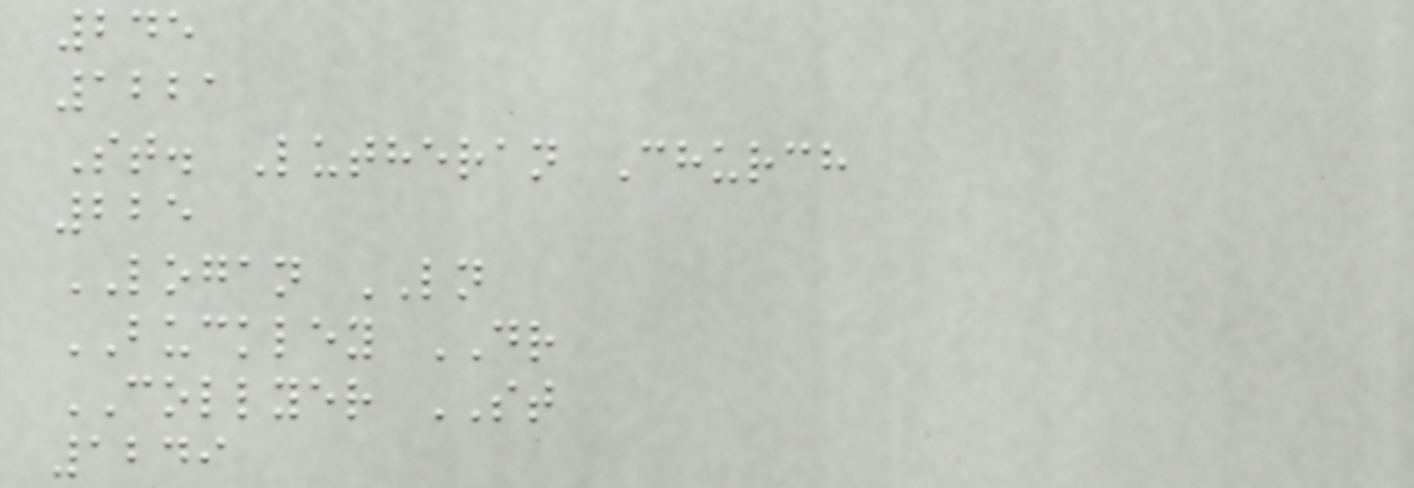245
1221
St. Lutheran Church
225
LOGAN LN
BUCKLEY DR
COLLYER ST
1249
